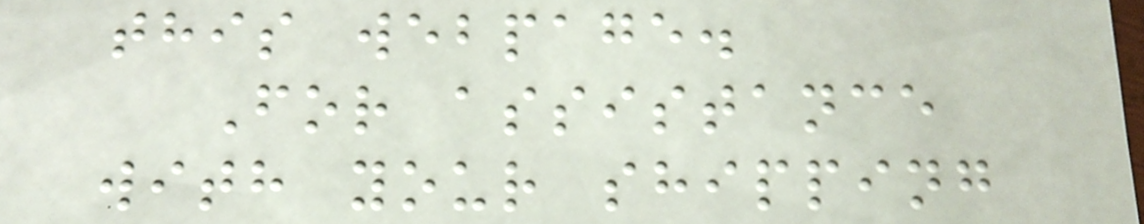this webpage.
For assistance
with your shipping
